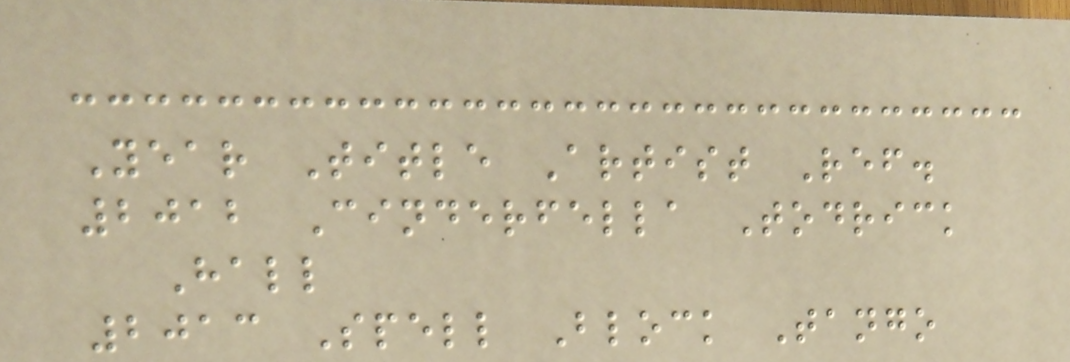Year Title Artist Ref.
2012 Cinderfella Todrick
Hall
2013 Spell Block Tango
